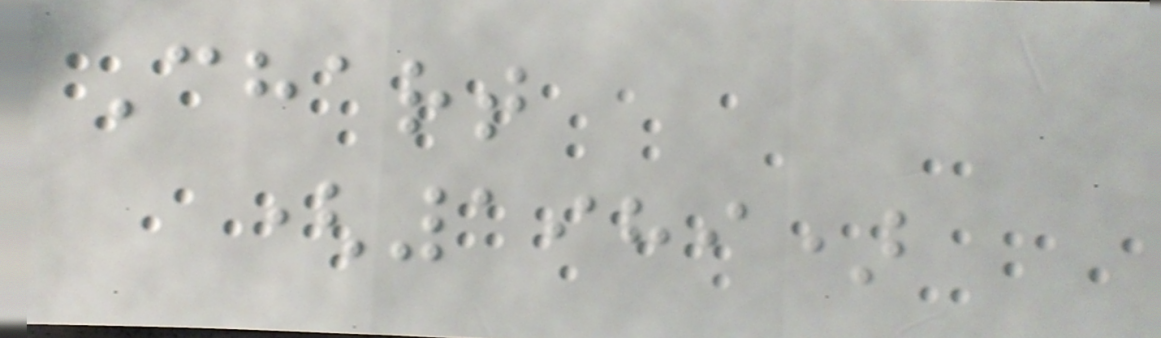Chart
(1989)
